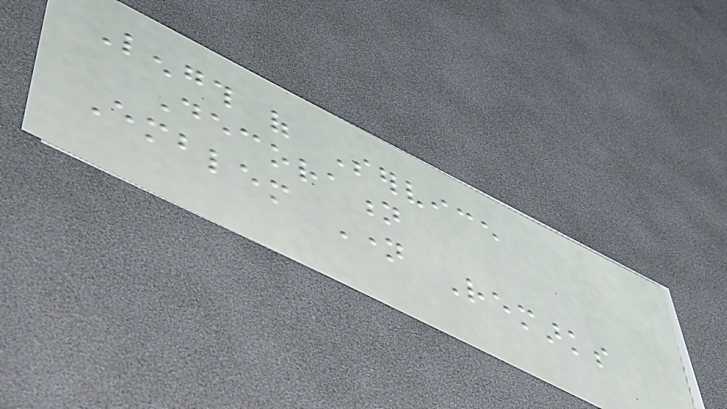Length of Service
Decoration
Emblem Name Remarks
